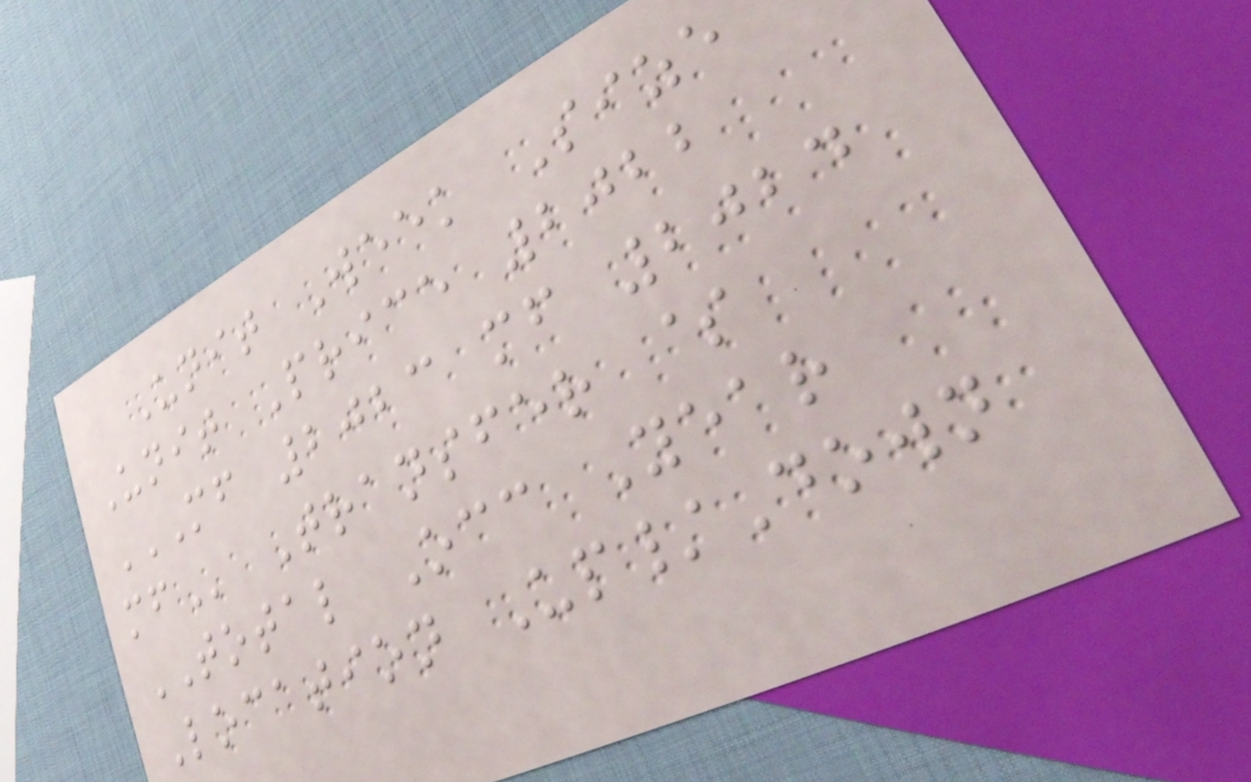Unit Week Size
Unit Price 2022
MF 2023 MF 2024
MF Transfer $
TOTAL Occ Year
Location Up/Down
